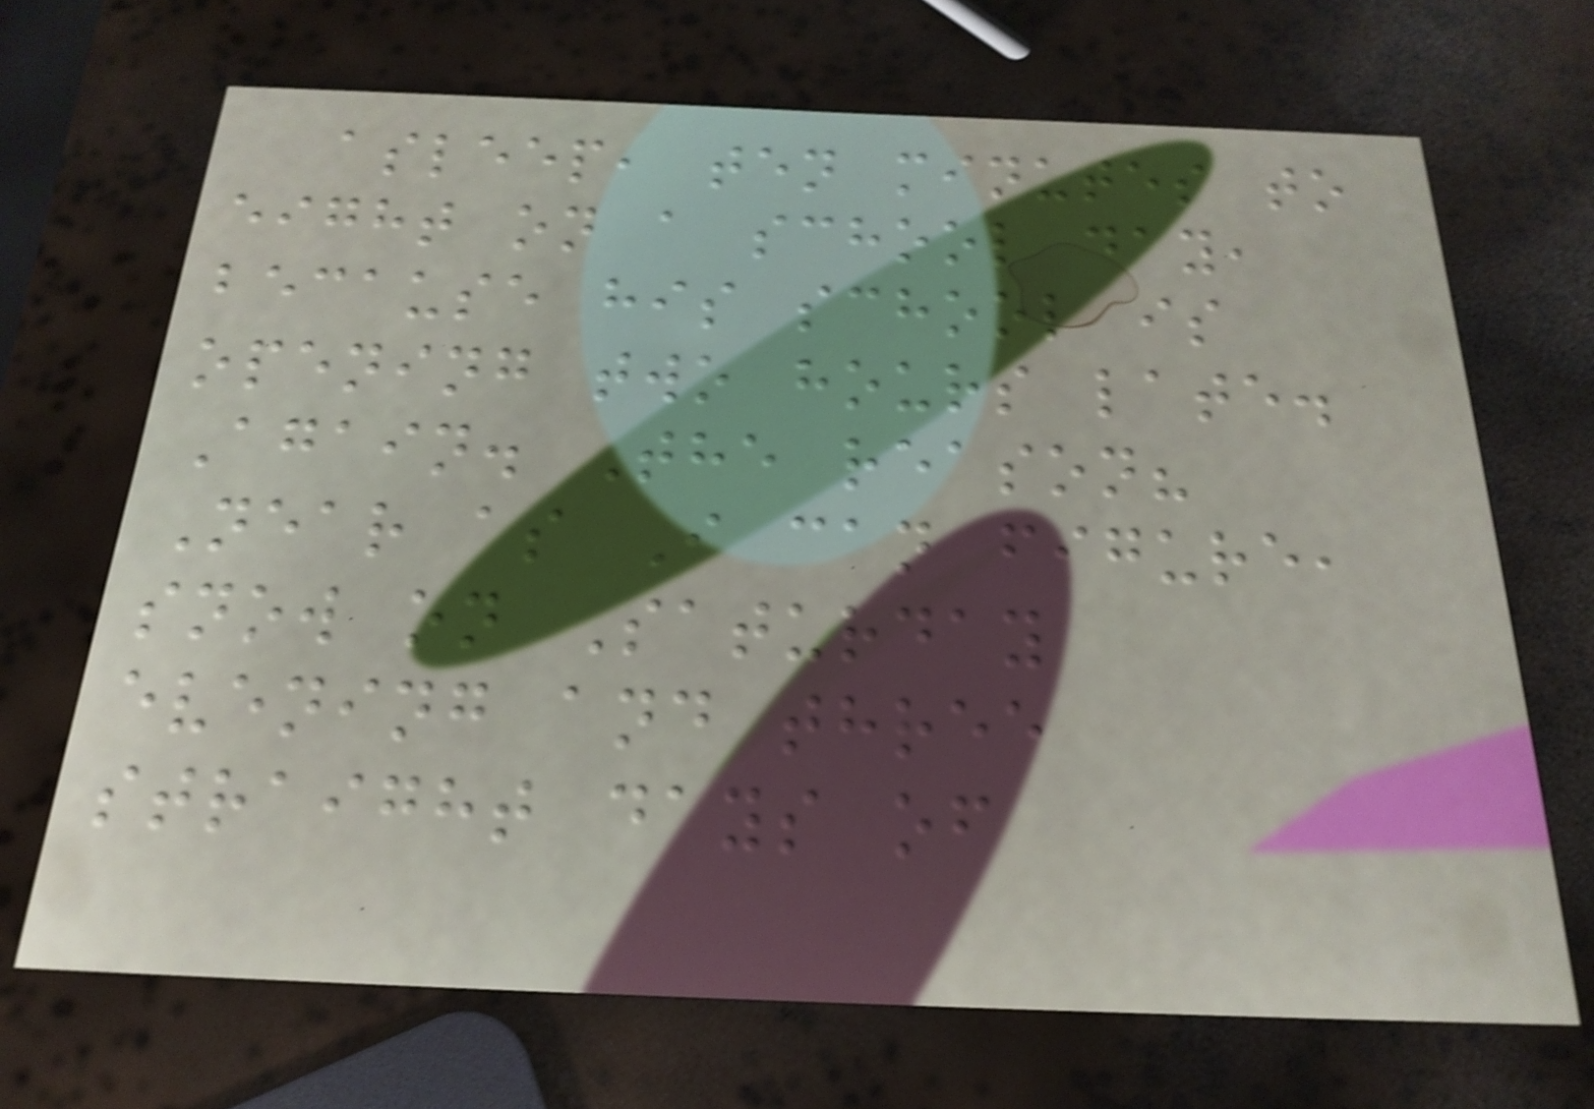asleep, ten minutes to
eight on a school day,
because his school is
opening two hours late.
Again. The reason?
Near as I can figure,
snow on Saturday
evening and three
straight days of
